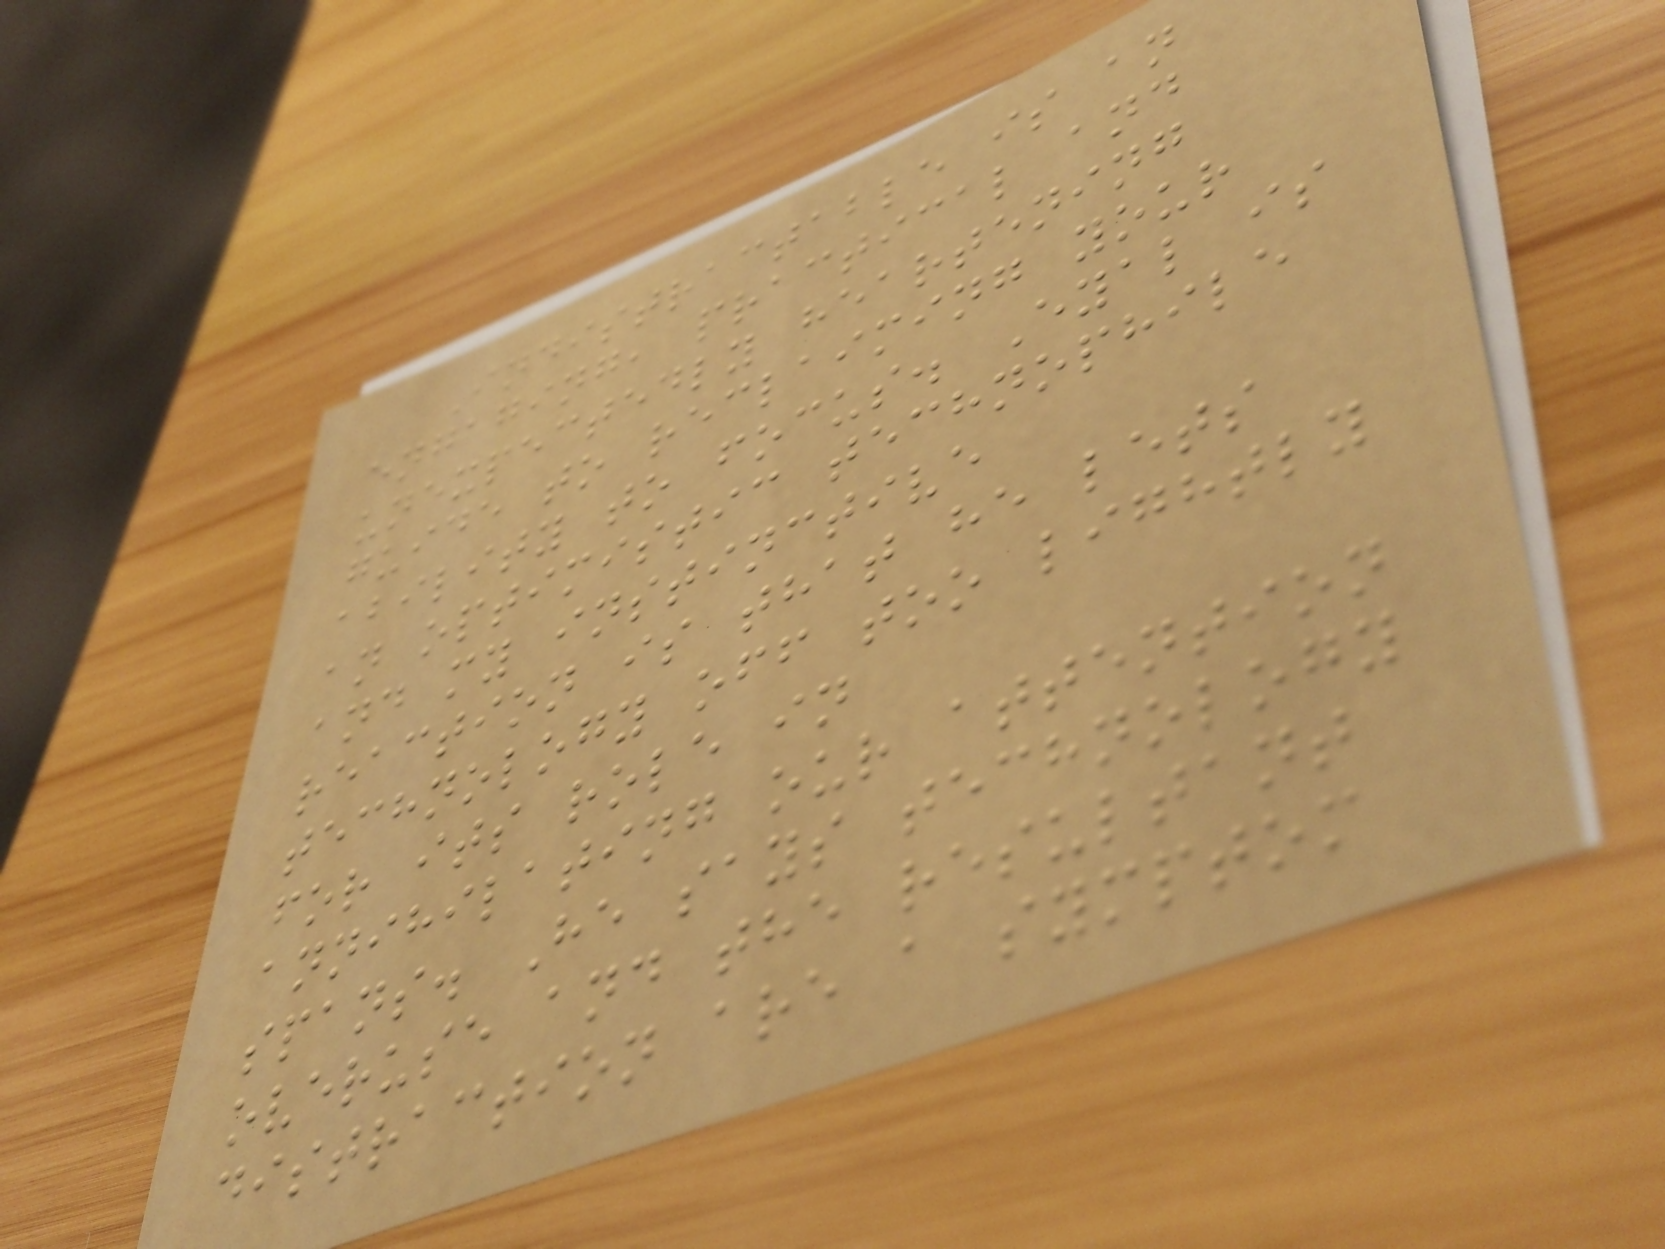Indistractable is an
engaging, practical and
unexpectedly heartening
guide to reclaiming your
ability to focus. Eyal is
an optimistic technophile
and my instinctive
reaction is that he lets
technology off too lightly
for its role in
annihilating our attention
spans. He says technology
overuse and the resultant
distraction are a symptom
